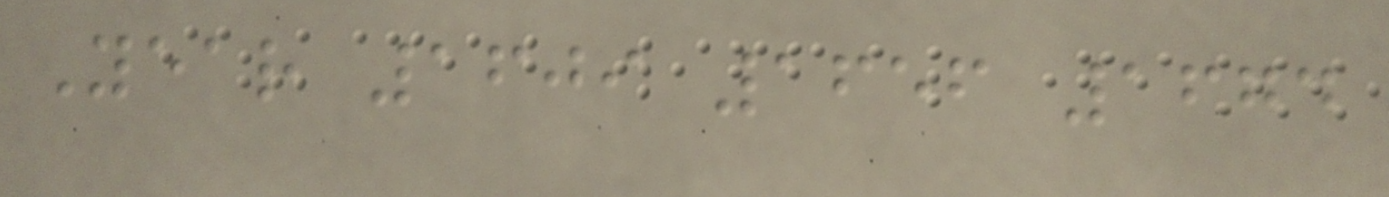Year 1609 1656 1674
